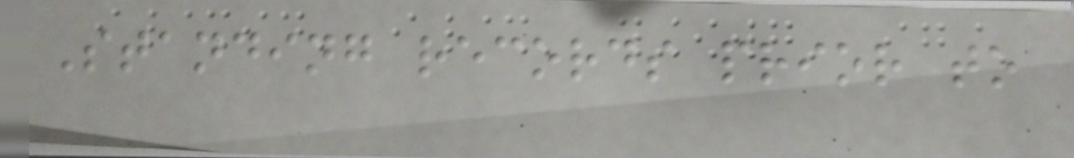Standing records prior to
